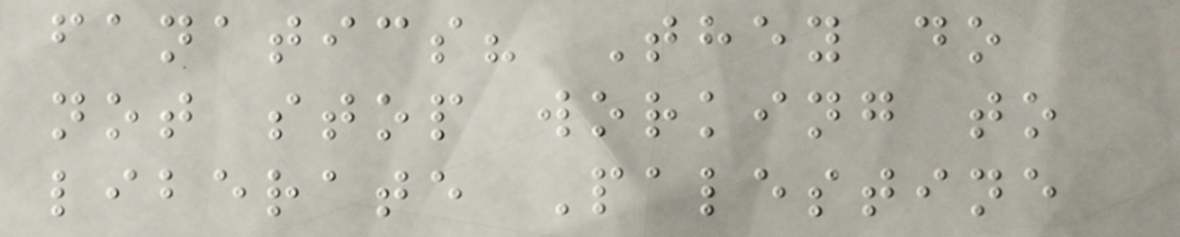fanatics? They do
not stop working to
liberate Palestine
